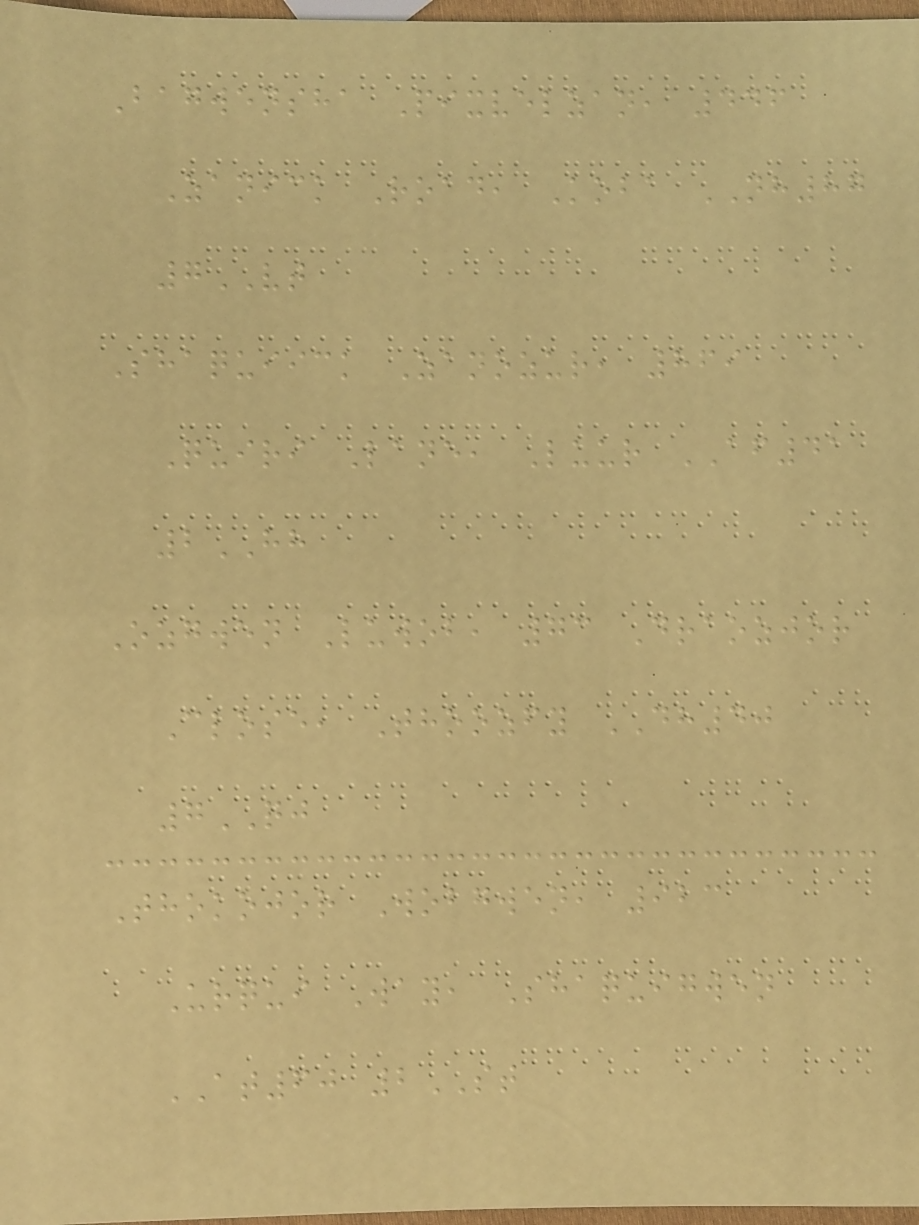Bagwensha Pixvelzan, 446
Zanick Road, Koba NH87
7VT
Shaquiick Zanozur, 869
Quiri Lane, Luur AF41
2HH
Ozgwen Luwob, 73 Draozjor
Close, Thoozfy DH40
7QJ
Thokojor Wobgwen, 923
Urqui Way, Shaquigwen
AT60 2ST
